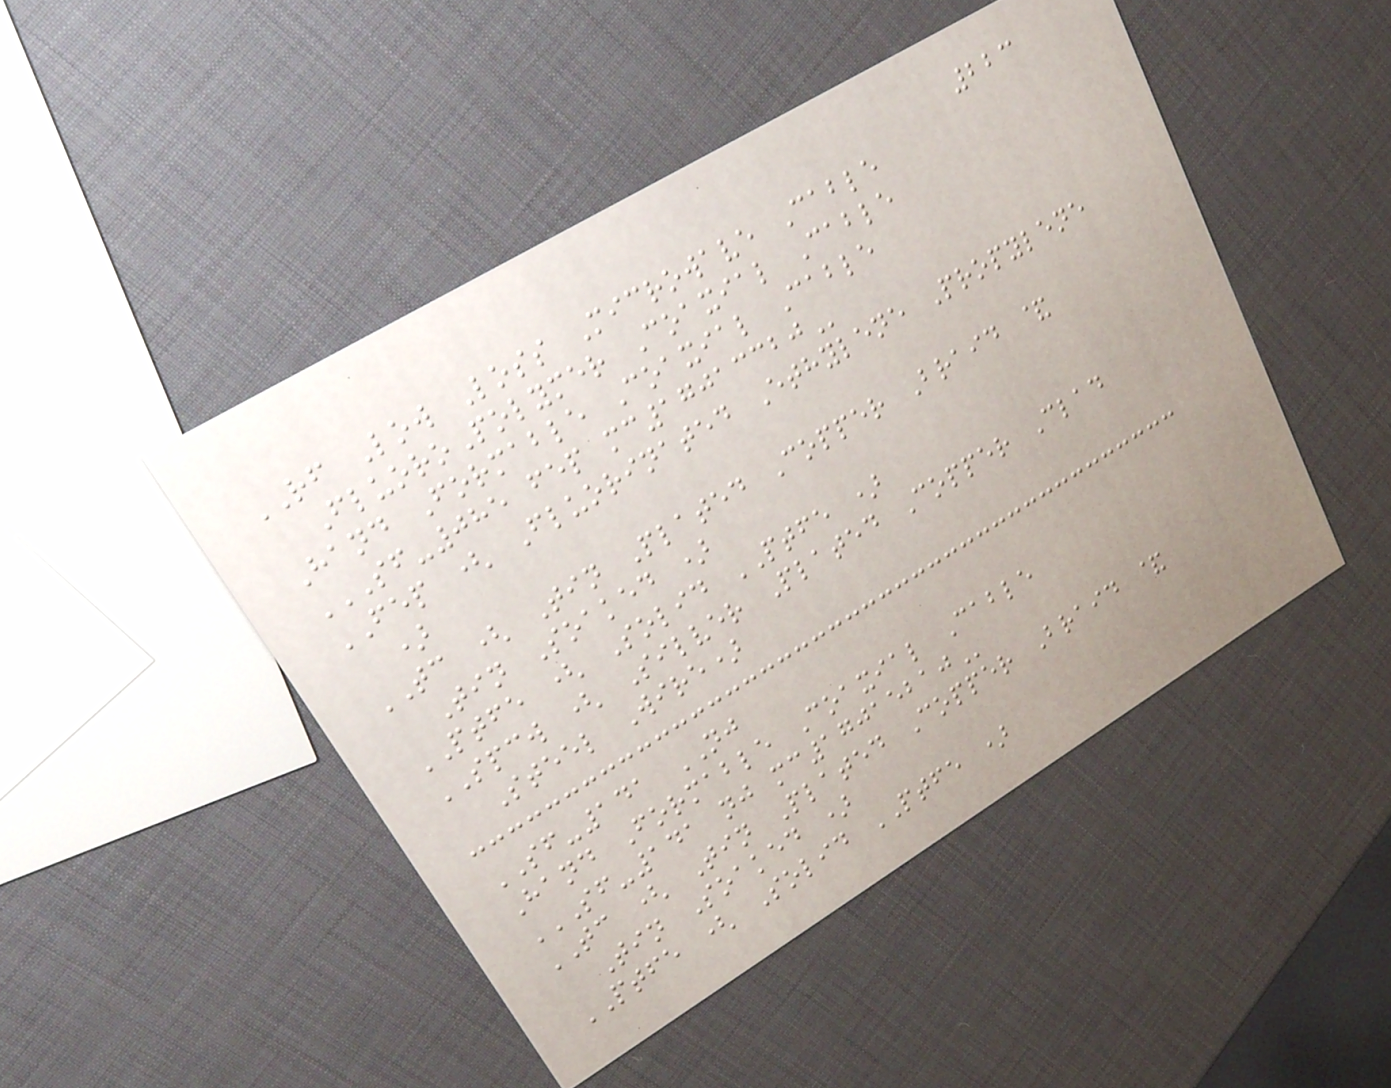223
RF Low Loss Microwave Cable
FluoroPolymer Coaxial Cable
Hand Formable Coaxial Cable
SF-085 FEP MC17013320
FEP ( Fluorinated Ethylene Propylene
)
TC ( Tin Plated Copper Braid &
Tin Soaked )
PTFE ( Solid PTFE )
SPCW ( Silver Plated Copper Clad
Steel Wire)
SF-141 NJ
Hand Formable Coaxial Cable
SF-141 NJ MC17015210
TC ( Tin Plated Copper Braid &
Tin Soaked )
PTFE ( Solid PTFE )
